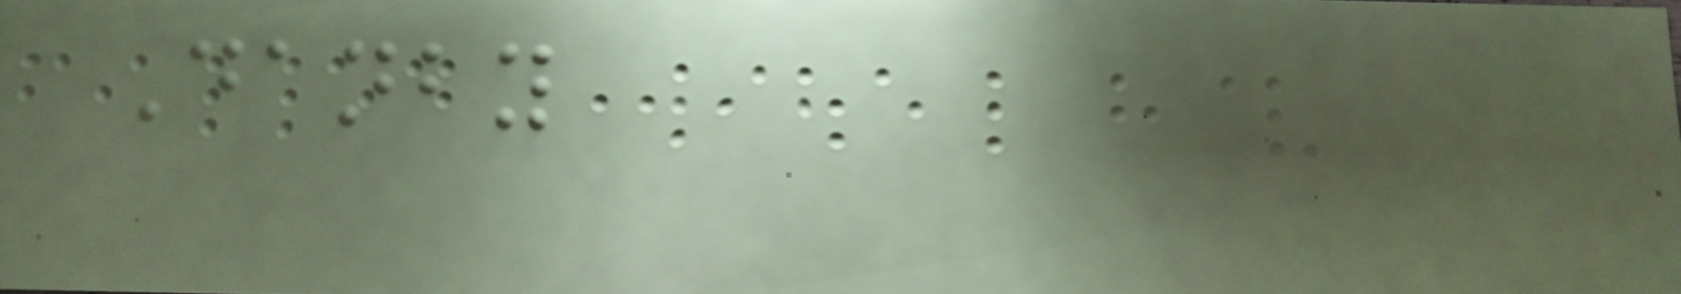Danby
